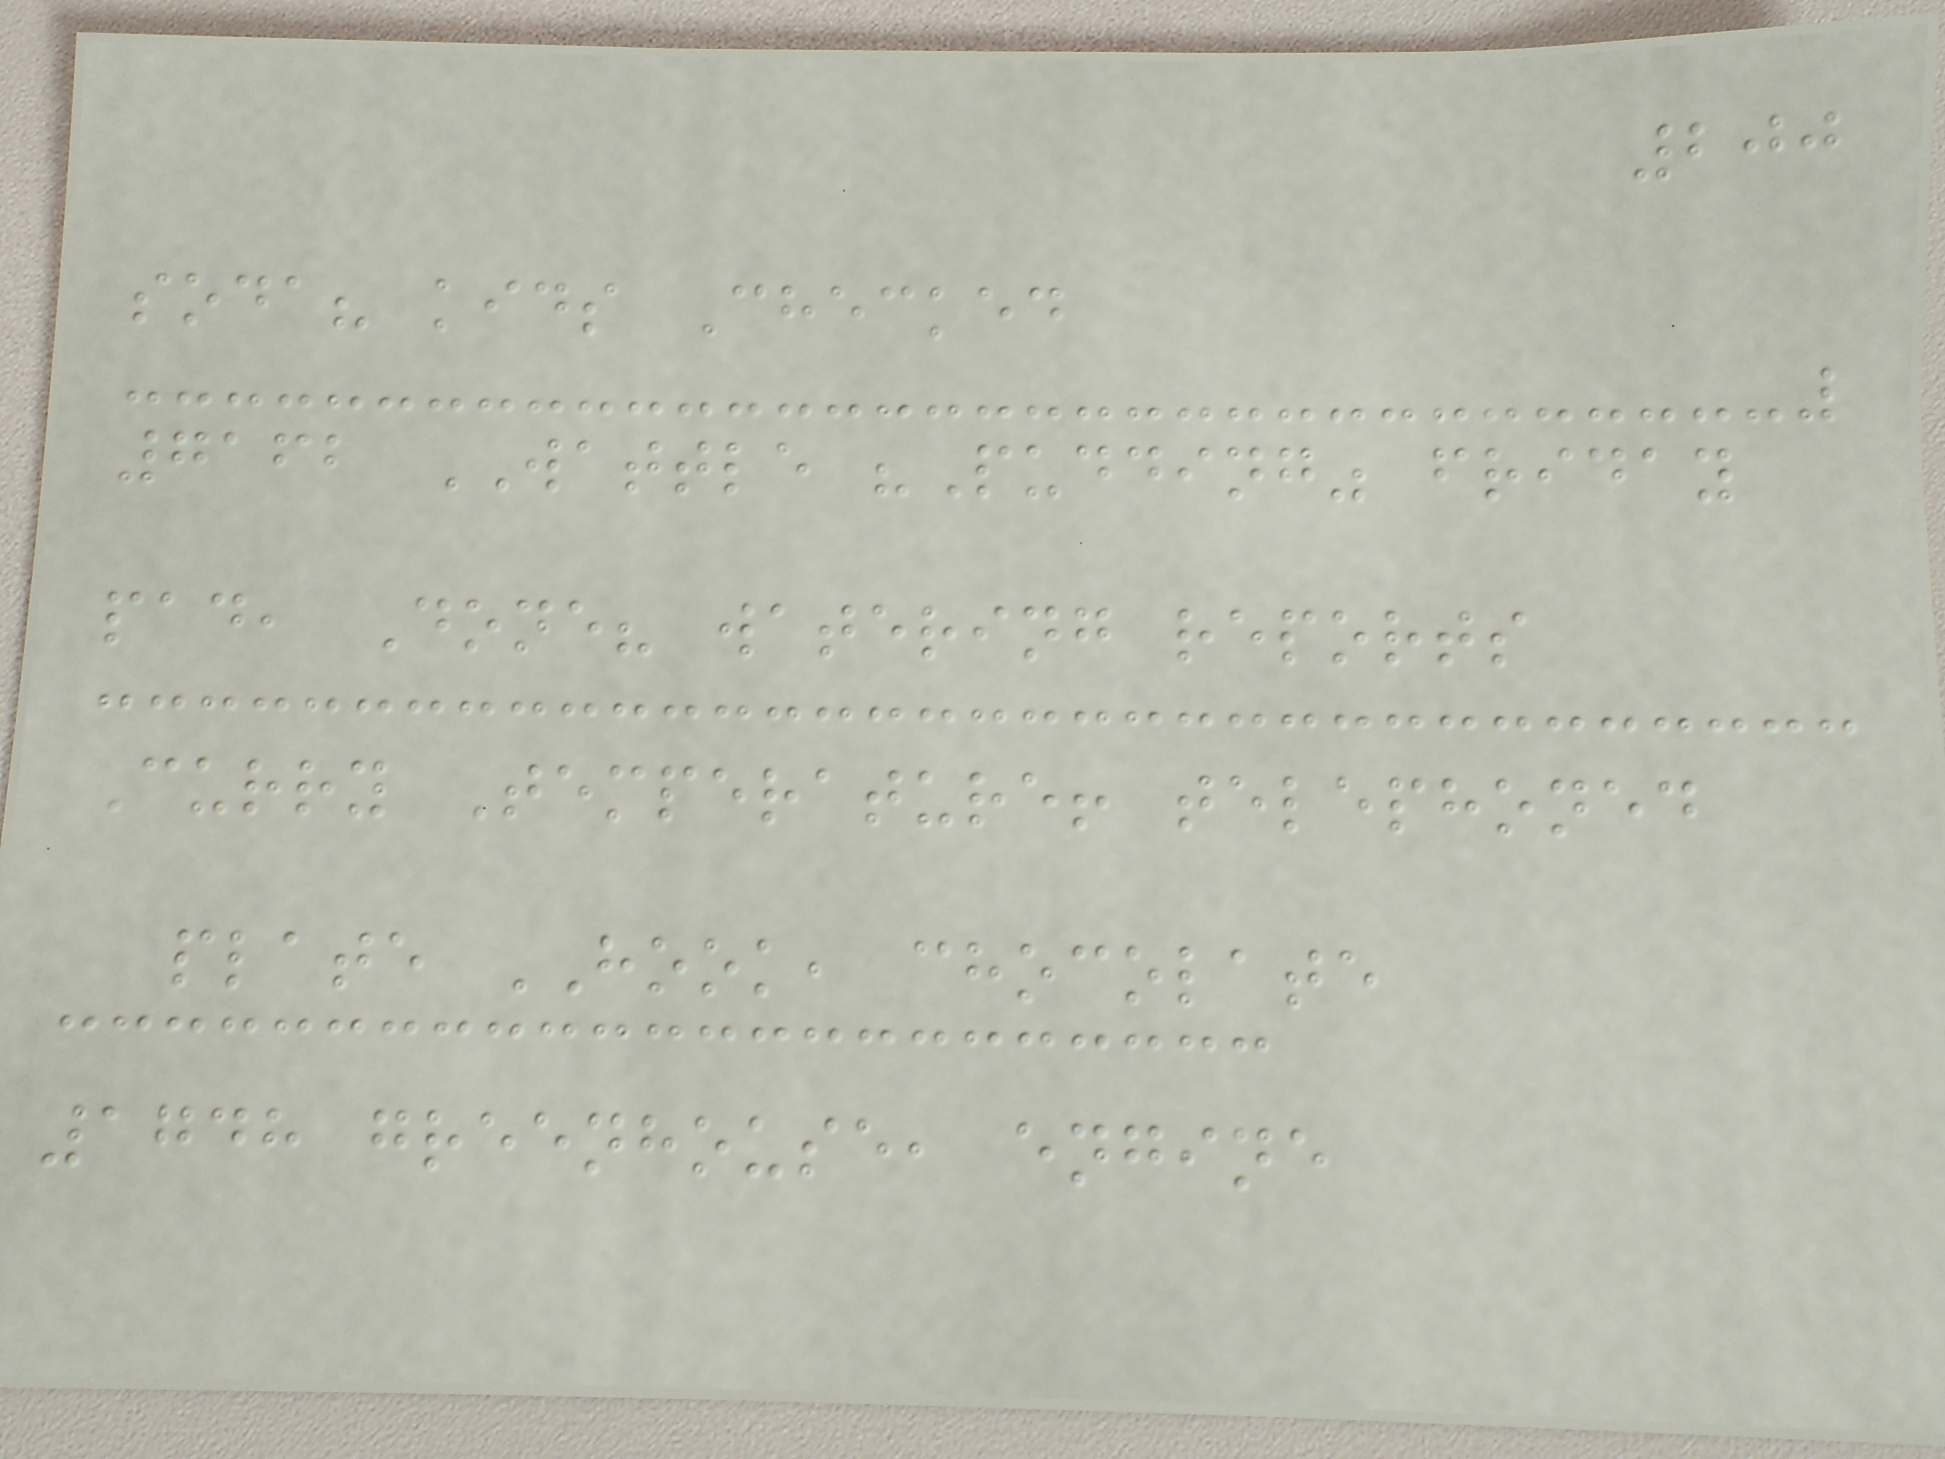200
soda? kids Checked
7162 WATTLE "Pudding" friday
pad, Done? watering reports
Curry Temperature! telephoned
plate HOOK, chocolate
1748 greenhouse, engine
